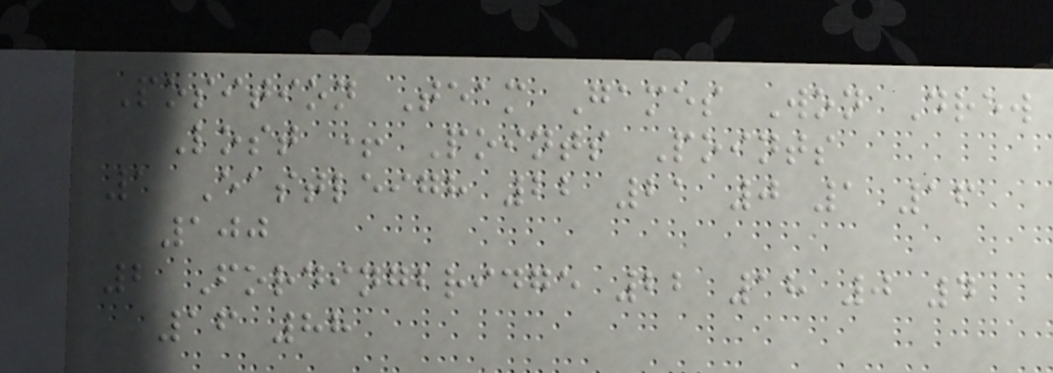Position Team Games Won Drew
Lost + Points Points
1 Eastleigh 22 21 0 1 16
100
2 Fordingbridge 22 18 0 4
16 88
